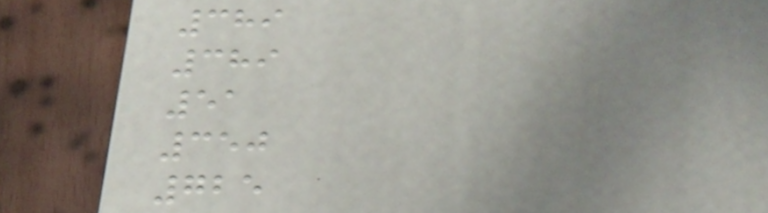389
389
51
350
725
